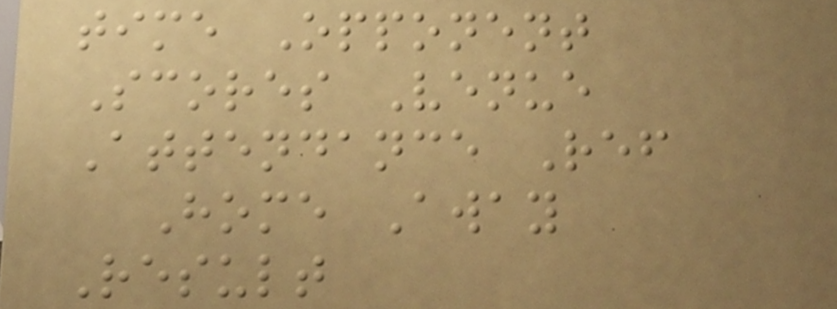time Opponent
Scores Venue
Attendance Ref
Home Away
Result
